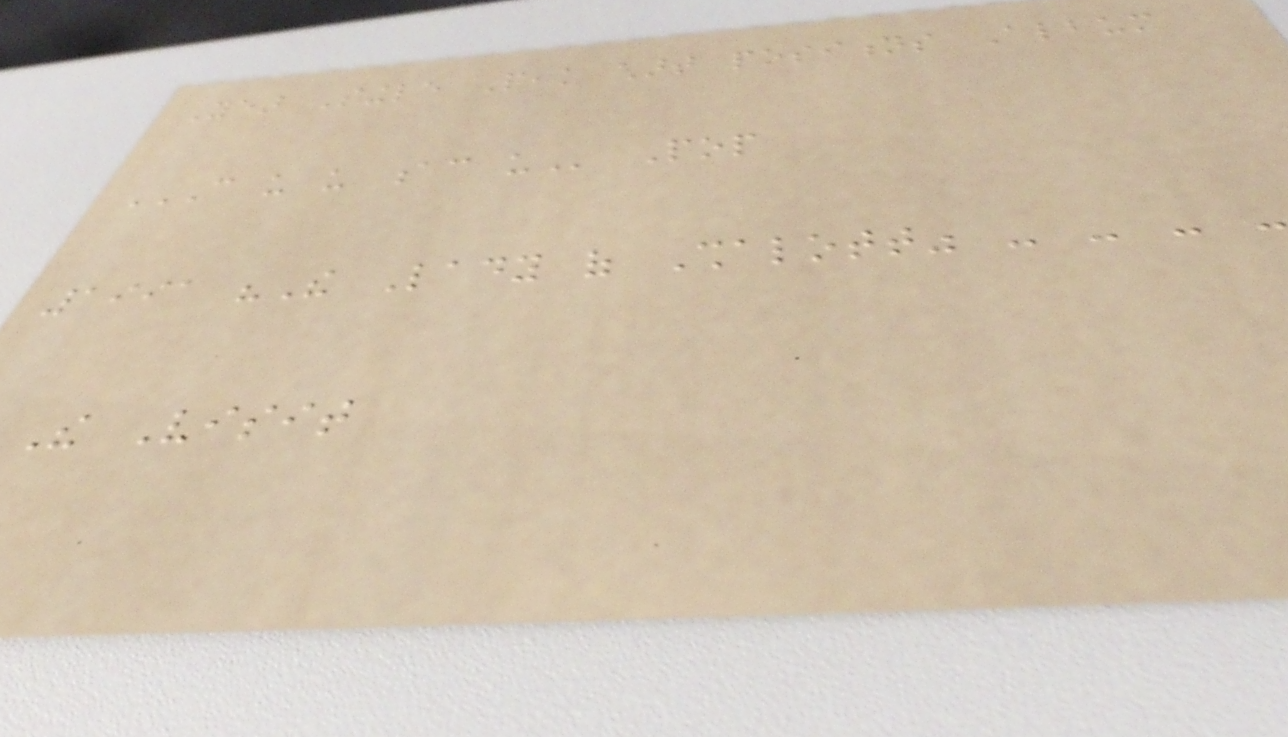Year Single Peak chart positions Album
CAN US US AC US Pop
1991 "The Lady of Shalott" - - - -
The Visit
